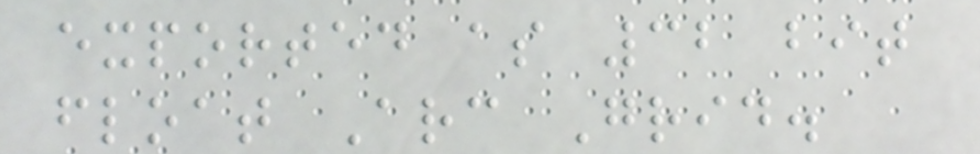exported as 32 bit
float Arc Grid.
